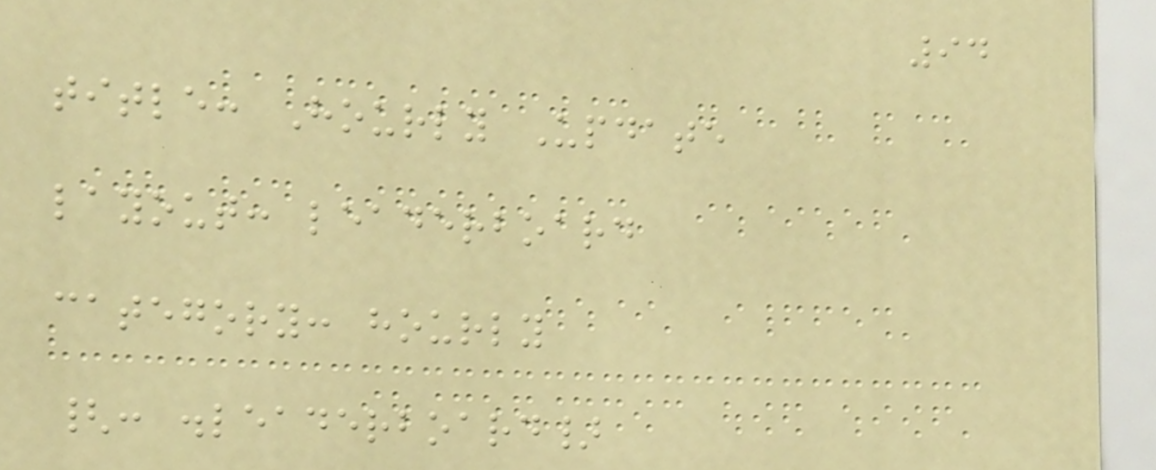94
title: Hourly Update
layout: leaderboard
category: hourly
{: .leaderboard}
